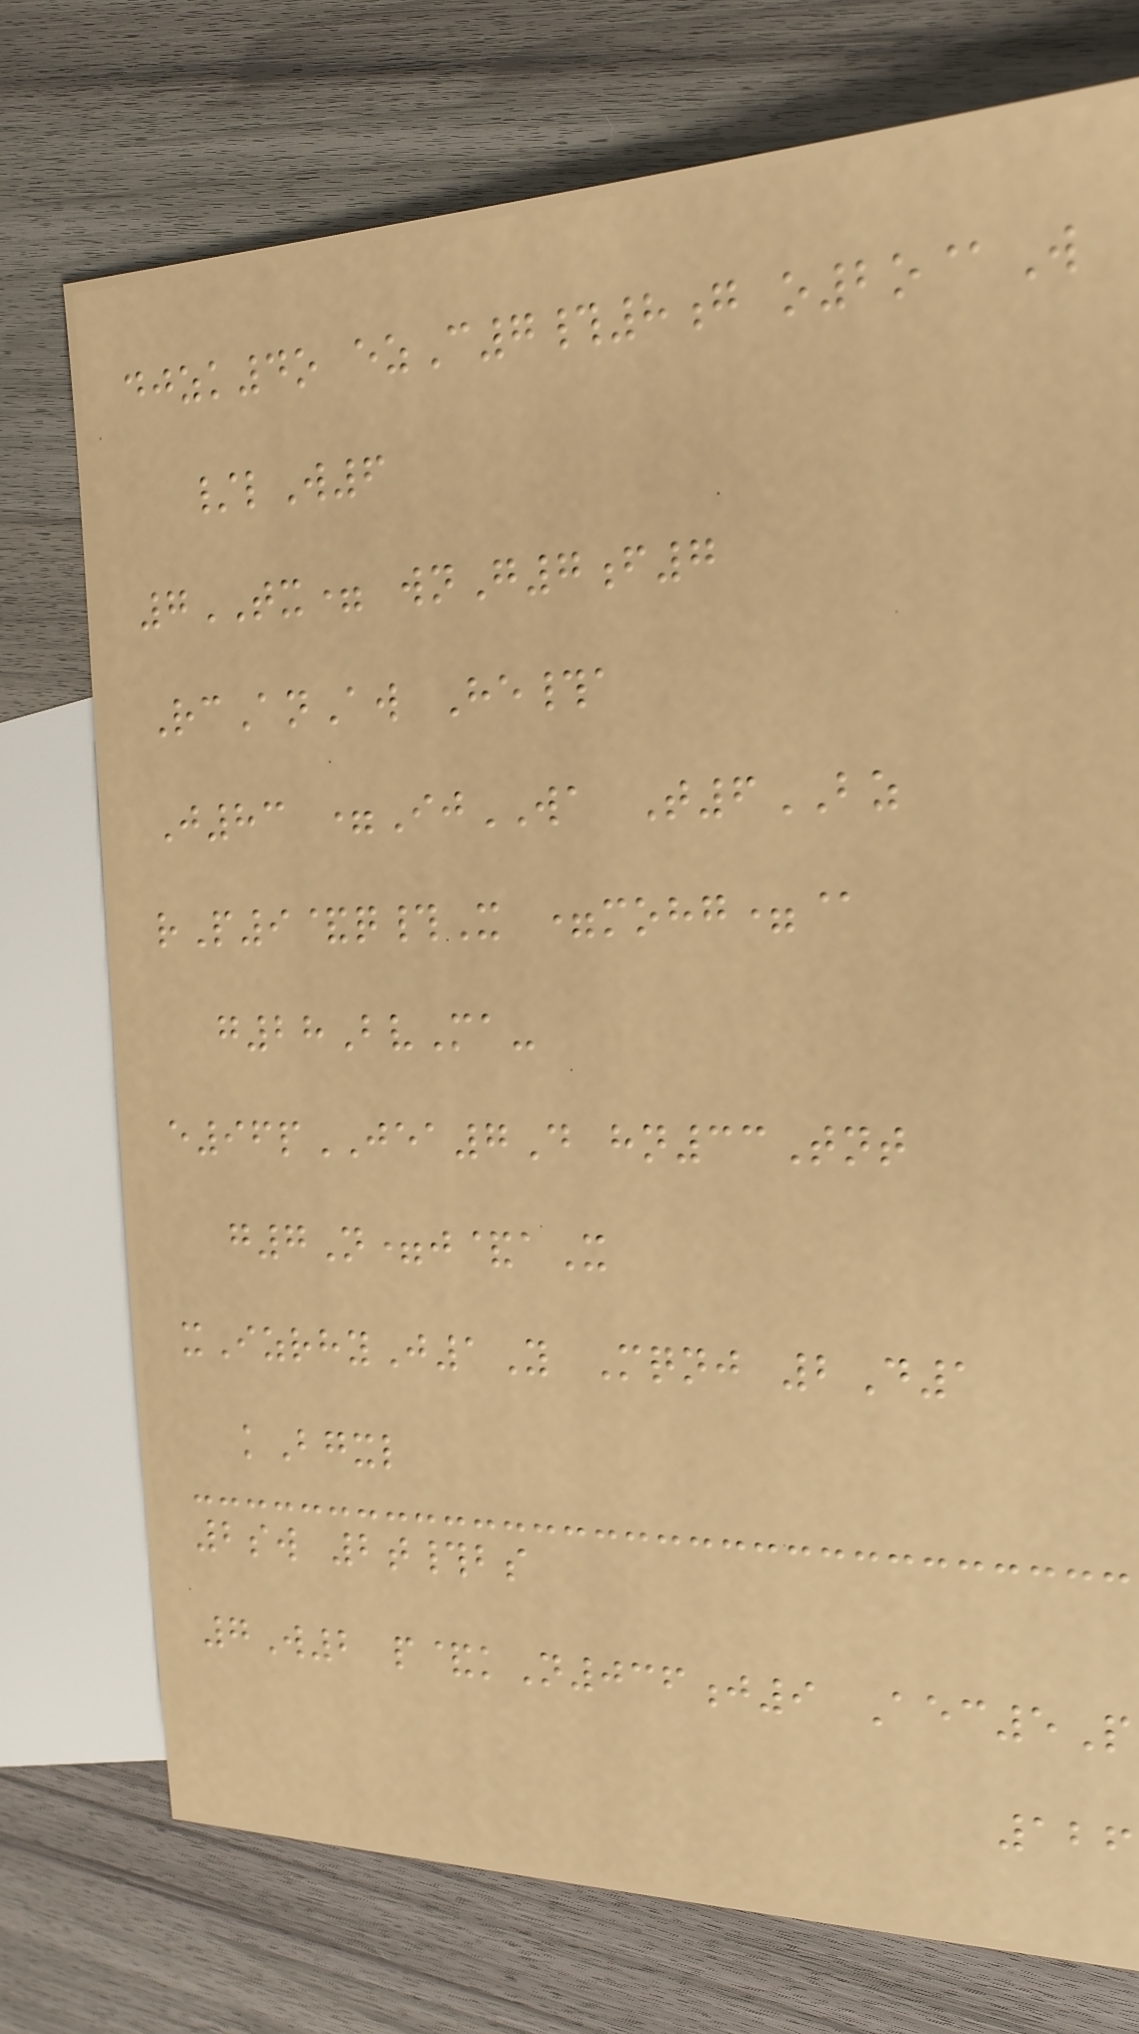djzk4o ezC7#8g o2o@W
/lW6
7TX= wnG7f7
RcAnAw He#a
J83 =IjWA T6BZ
rP9&q#X =mohg=@
g28BvMa-
e96pJEA7D hn33Tnt
g7N=j&aX
xIzrhyJ1Y Mqnj 2D1
kBgxl
2sw 2t#bs
7W2 p&kN036j9 Aec5P
126
